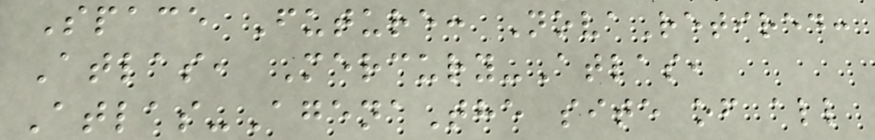Space Future: NovaRetired:
Atlas, Mercury-Atlas,
Atlas-AgenaThe site of all
